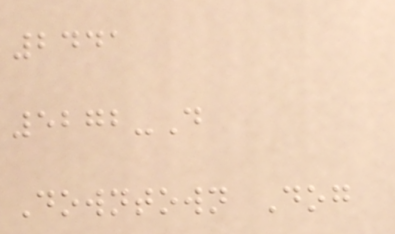2441
5272-D
Downtown Dog
